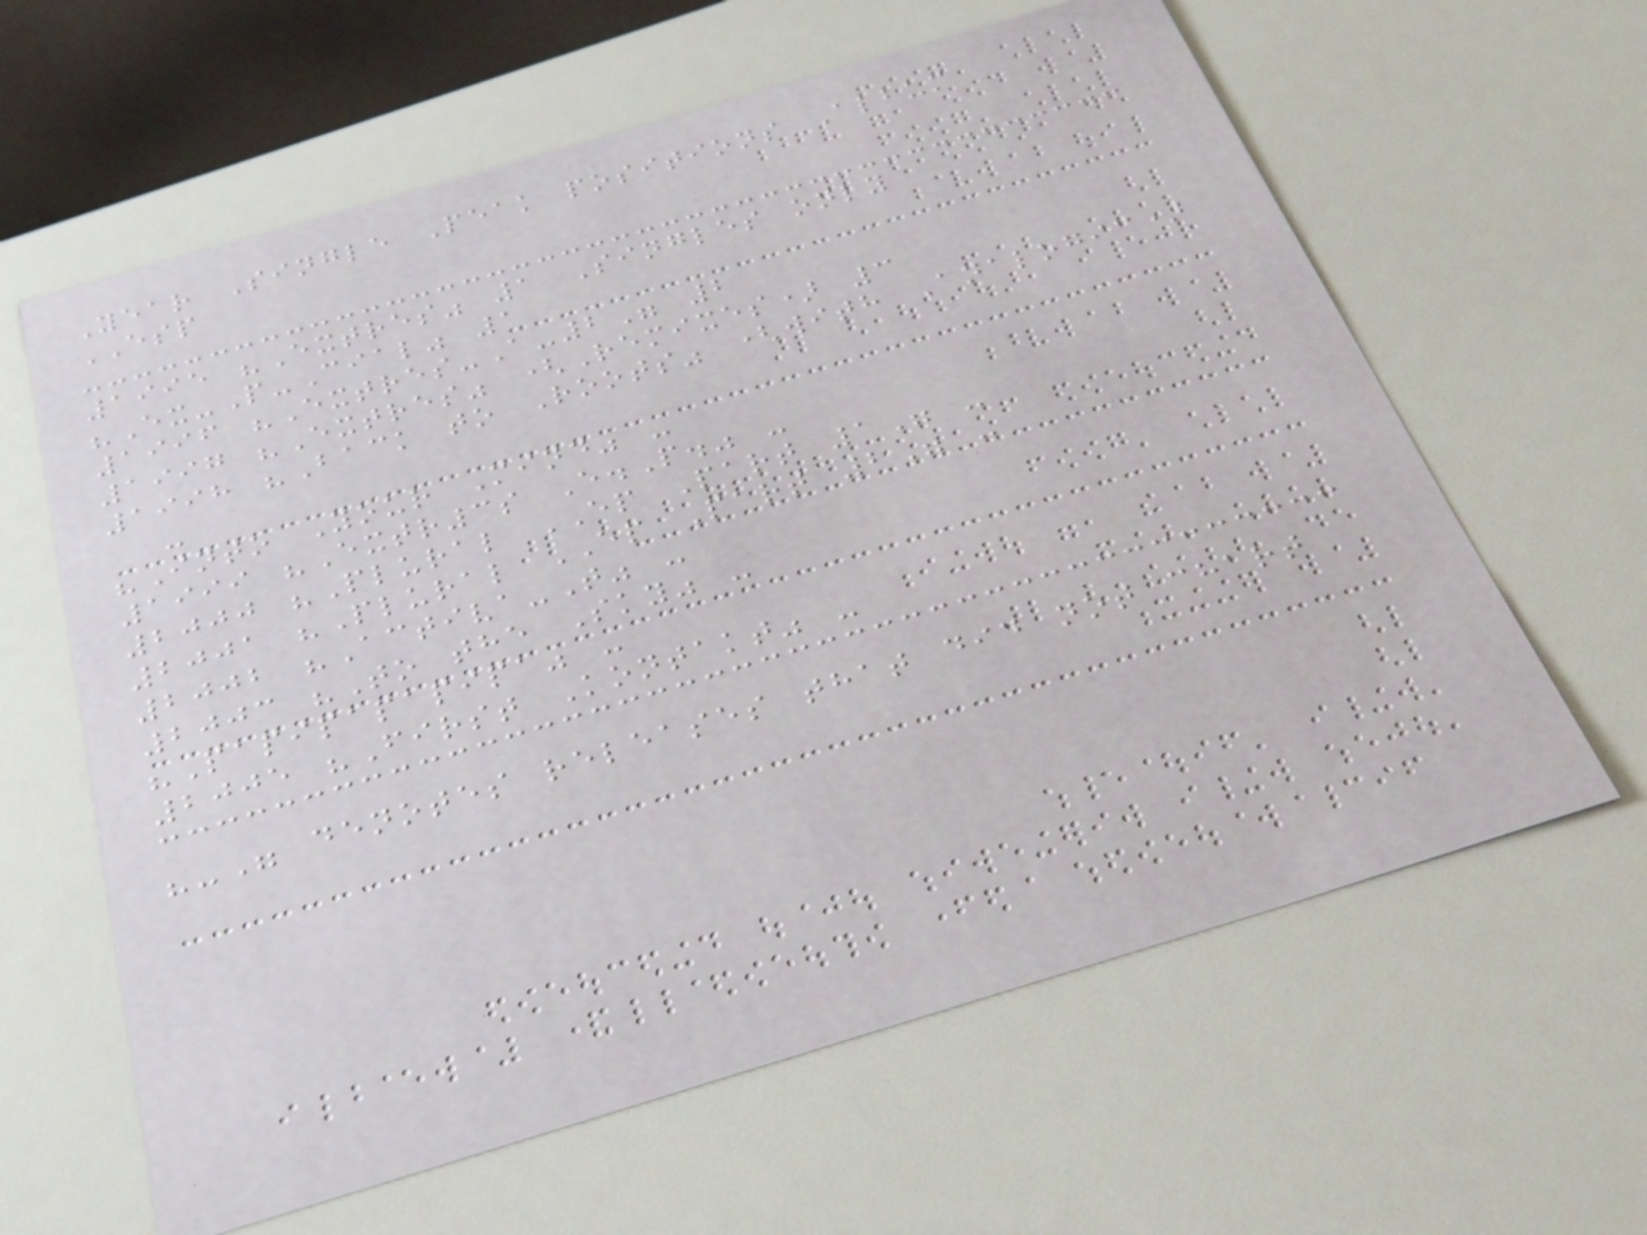Year Single Peak positions Album
ESP
1995 "Extres" 1 Singles only
"Ex-P-Cial" 1
1996 "Extres-A-2" 2
1997 "Extres" (Remixes) 3
1998 "Back to Roots" (with Analogic)
-
"Into Your Mind" -
1999 "Extr3s E.P." -
2000 "Plural EP Part 1" -
2001 "Plural EP Part 2" -
2002 "Activa-T" -
2003 "To the Sky" -
"Papipapapipa" -
2005 "First Kontakt" -
"-" denotes releases that did not chart
